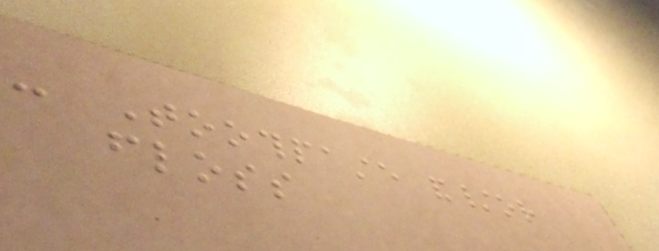- Toothpaste and/or
floss
